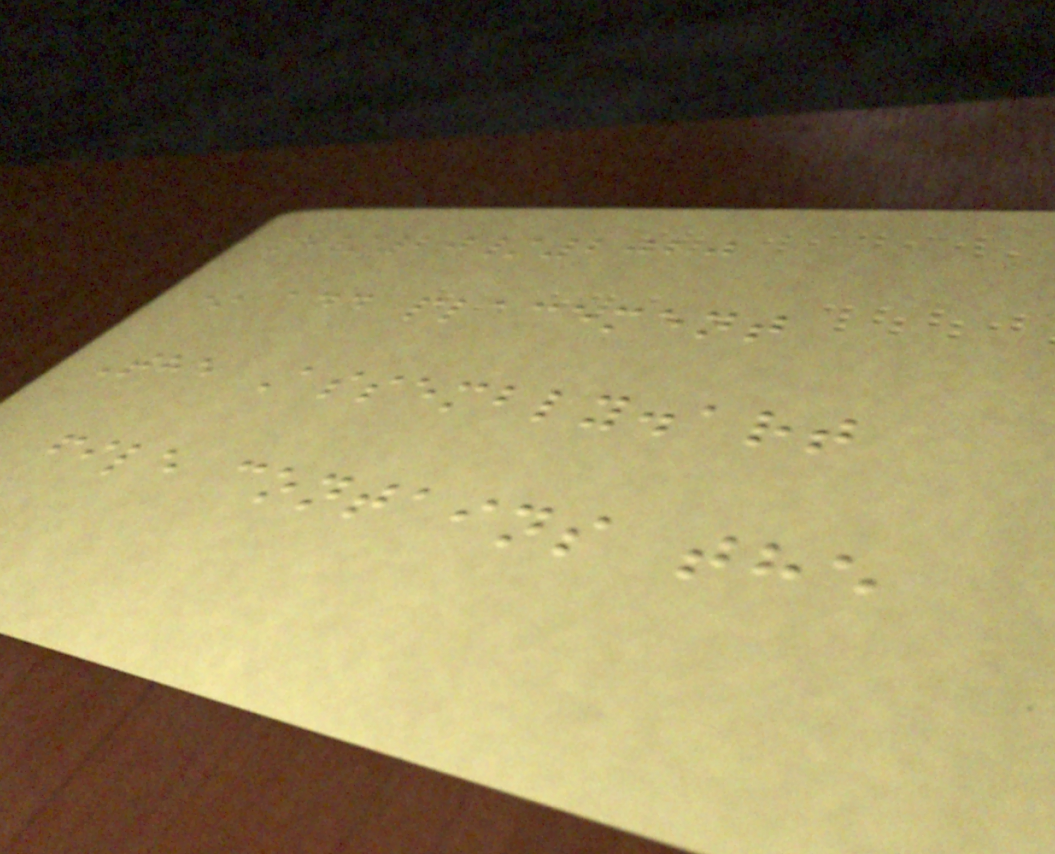8/20/2020
* add placement
The Assembly.art
file contains the
